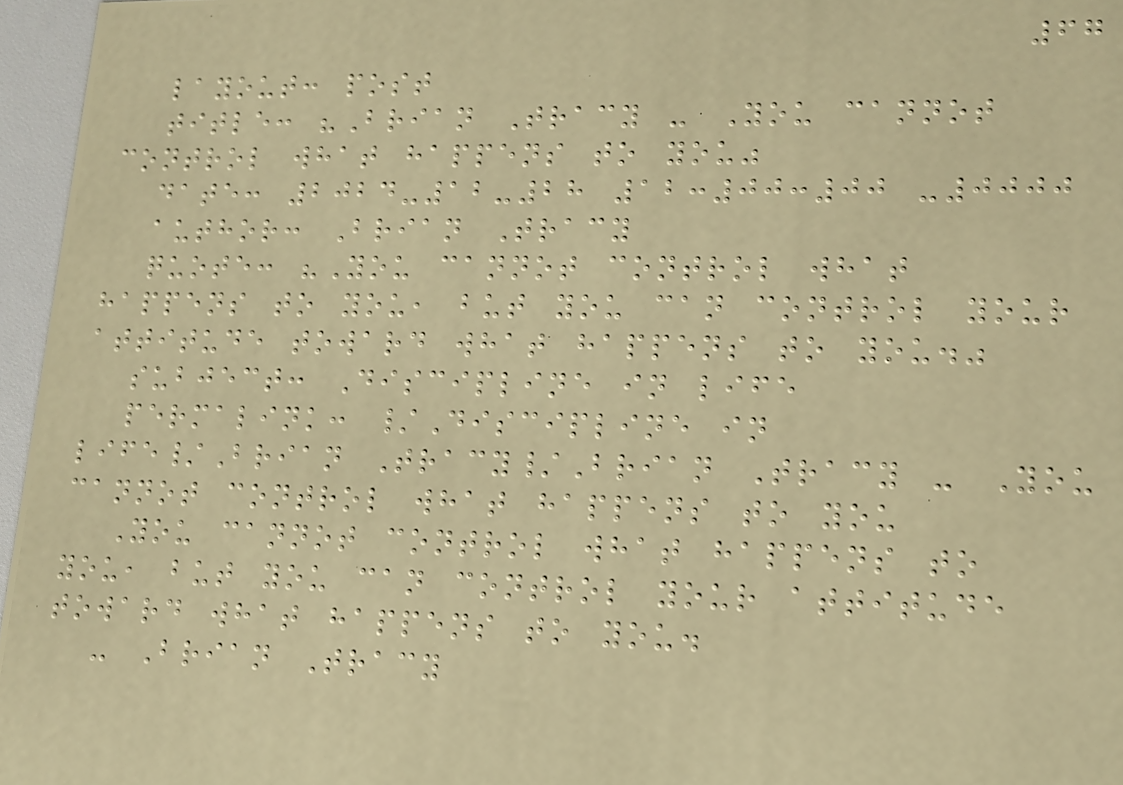67
layout: post
title: "Brian Tracy - You cannot
control what happens to you"
date: 2024-12-28 12:00:00 -0000
author: Brian Tracy
quote: "You cannot control what
happens to you, but you can control your
attitude toward what happens to you."
subject: Discipline in life
permalink: /Discipline in
life/Brian Tracy/Brian Tracy - You
cannot control what happens to you
You cannot control what happens to
you, but you can control your attitude
toward what happens to you.
- Brian Tracy
